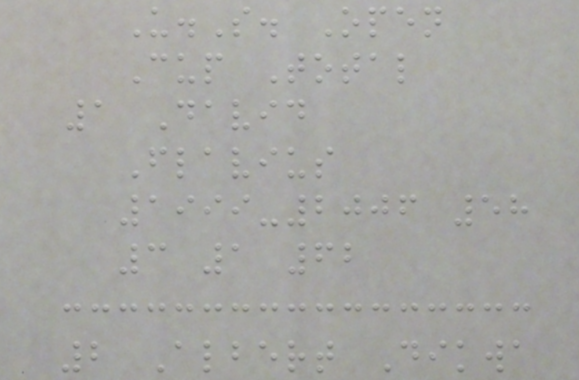U.S. Open
Cup Total
1 David
Flavius
1999-2006 58
3 1 62
2 Albert Dikwa
